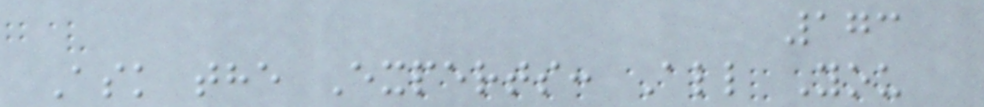173
Ask the Experts: All You
